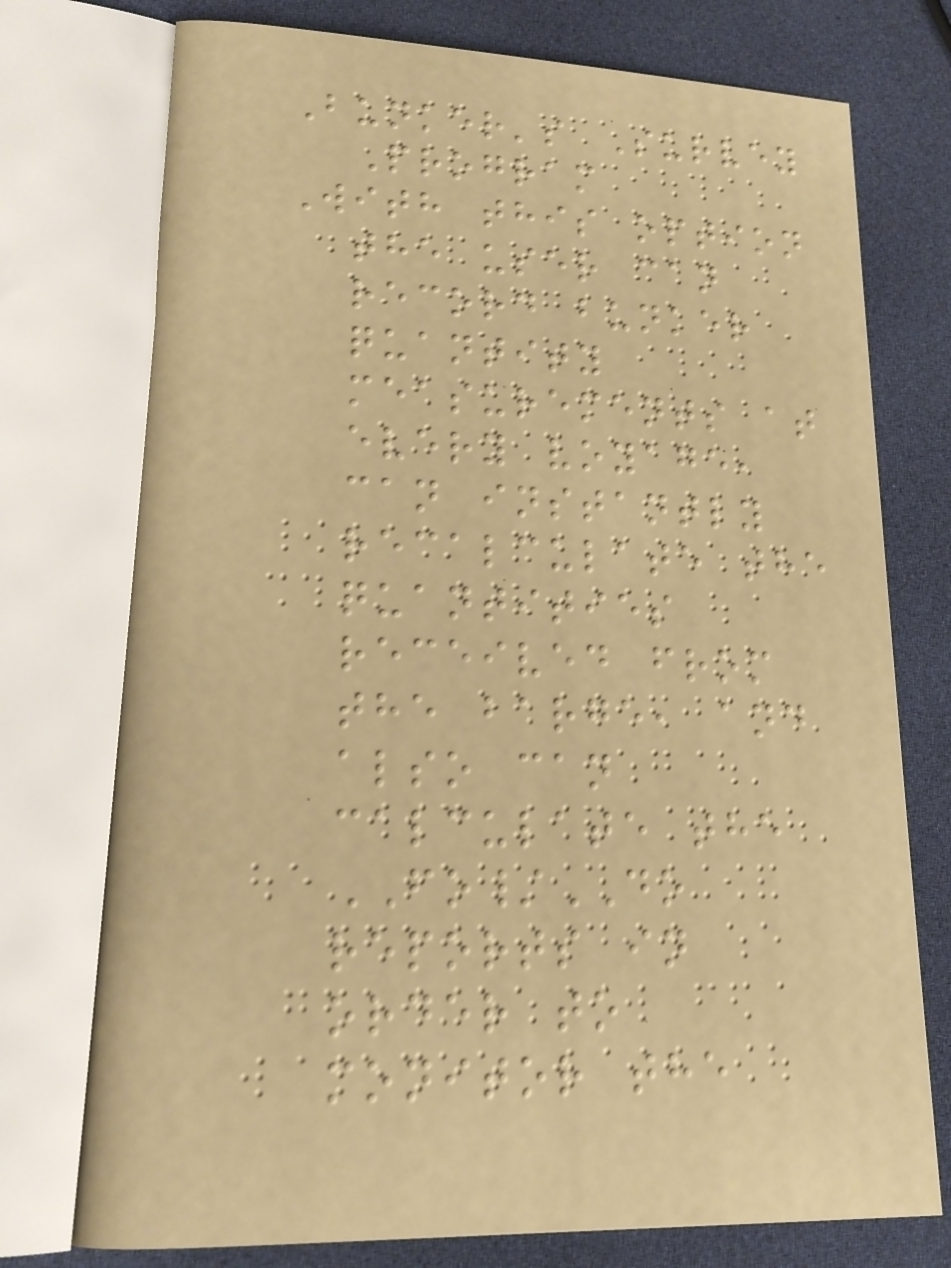Bunker's Survey
Program
With this option
the user can
record bunker
quantity
measurements at
every voyage,
can instantly
recalculate the
quantities
received from
the barge, and
also can
calculate the
FO/DO
reports in
order to
monitor the
